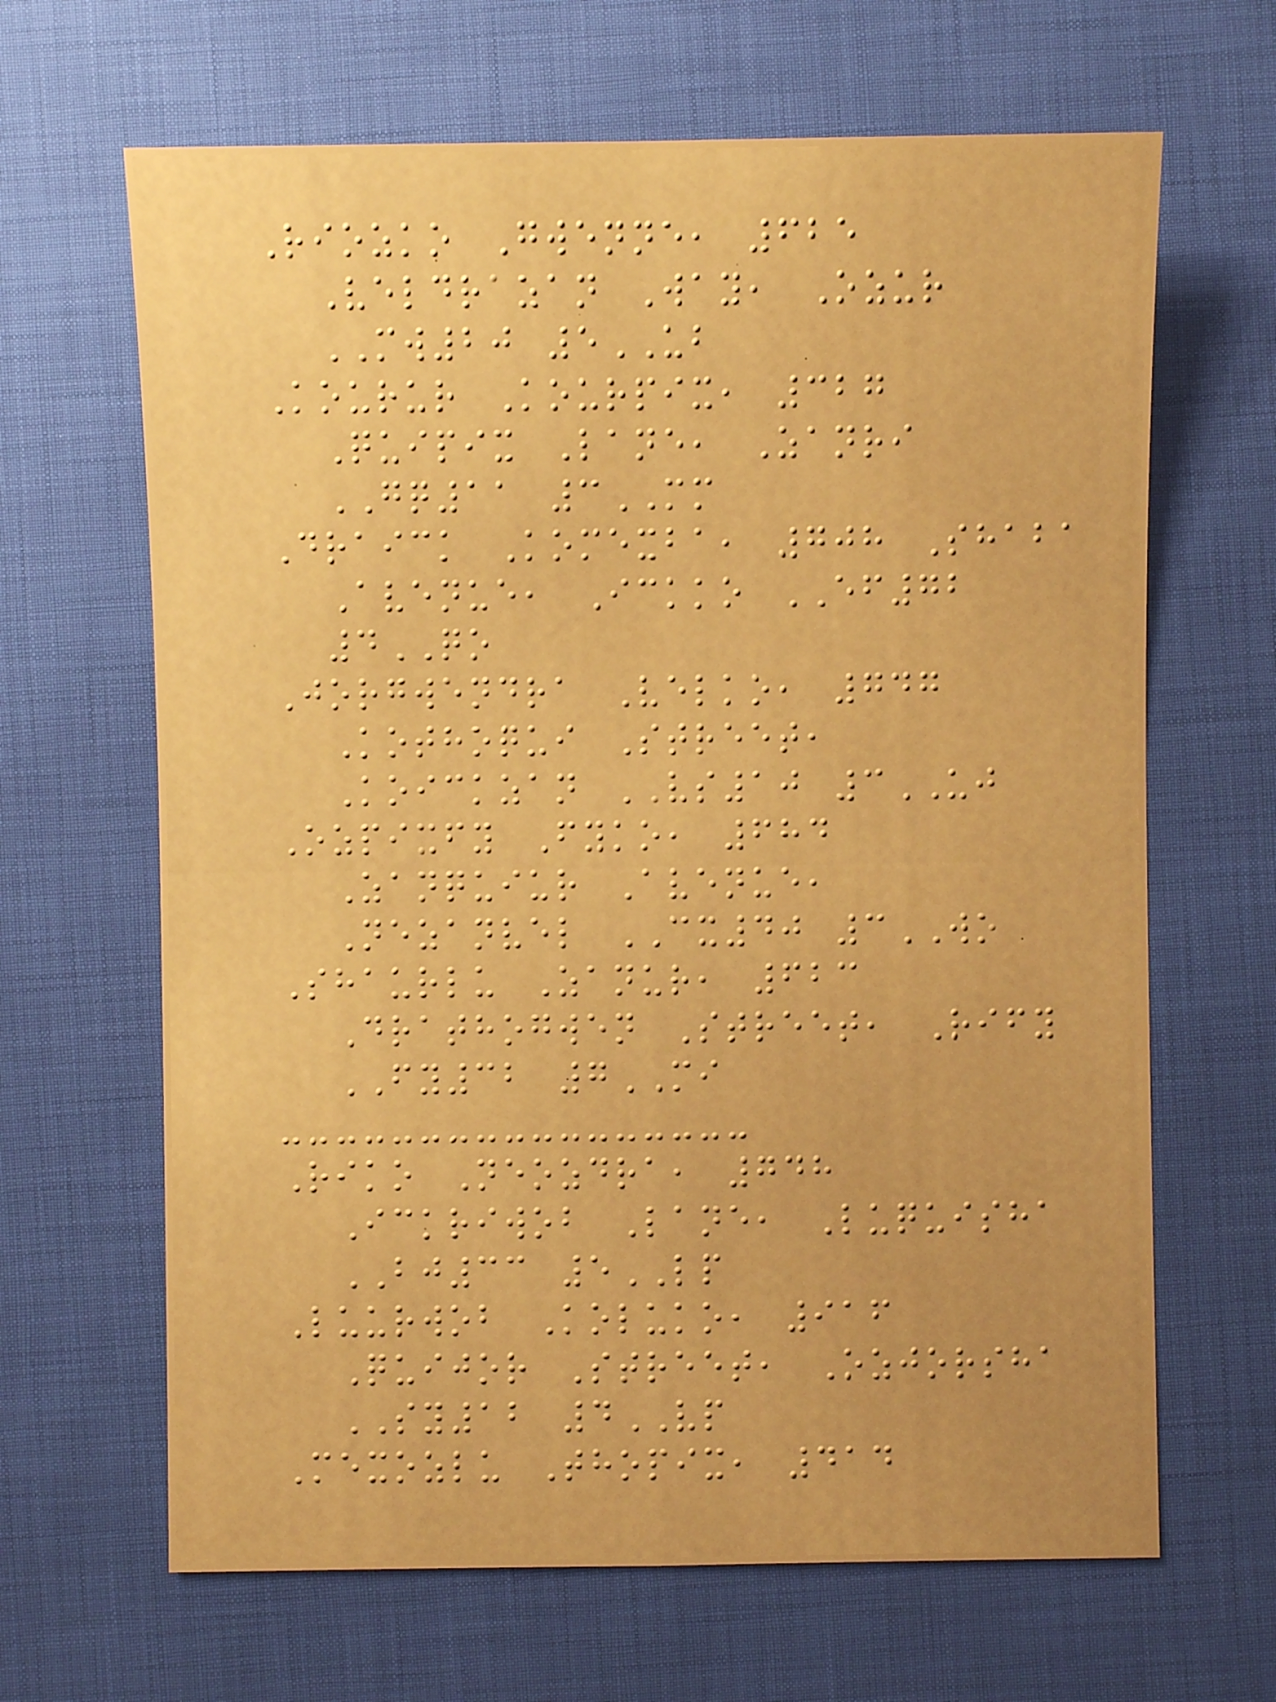Riozko Gwenne, 625
Veldrazan Way, Ozur
MW20 5UB
Kourur Kourpix, 327
Quipix Lane, Zanri
GQ11 3MM
Draick Komexba, 708 Shaba
Avenue, Ickko EF72
4QO
Jorgwendra Velko, 747
Kothoqui Street,
Koickzan VS10 3UJ
Ozpixfy Fyko, 684
Zanquiur Avenue,
Nezanvel CX40 3WO
Shaurlu Zanur, 623
Drathogwen Street, Rify
FY32 7MI
Riko Neozdra, 748
Ickriwob Lane, Luquisha
BJ33 5LP
Luurwob Koluko, 916
Quijor Street, Ozjorsha
SY12 4VP
Mexozlu Thopix, 414
